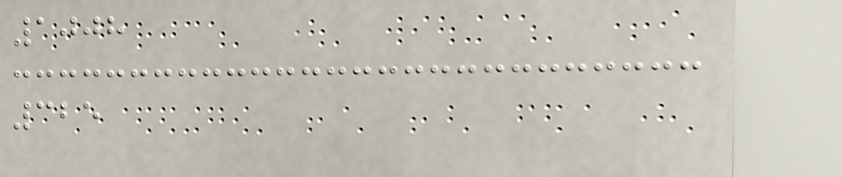1008
325
